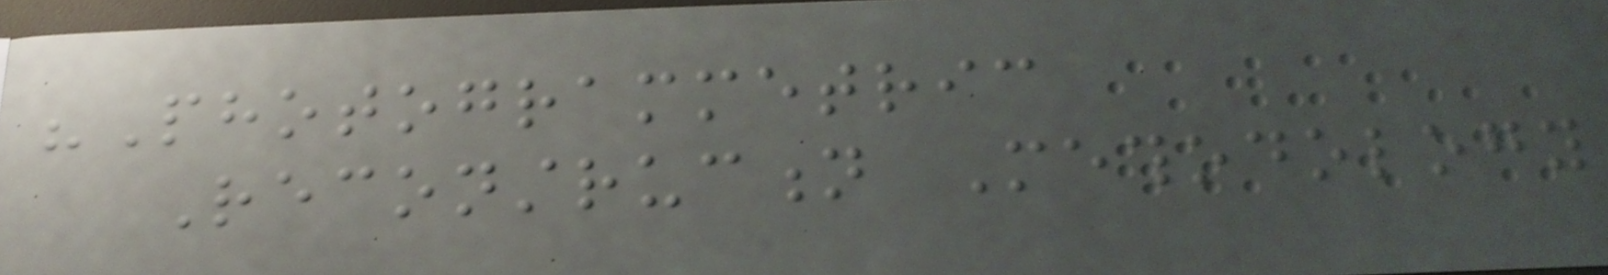"Photogrammetric
Reconstruction Methodology
